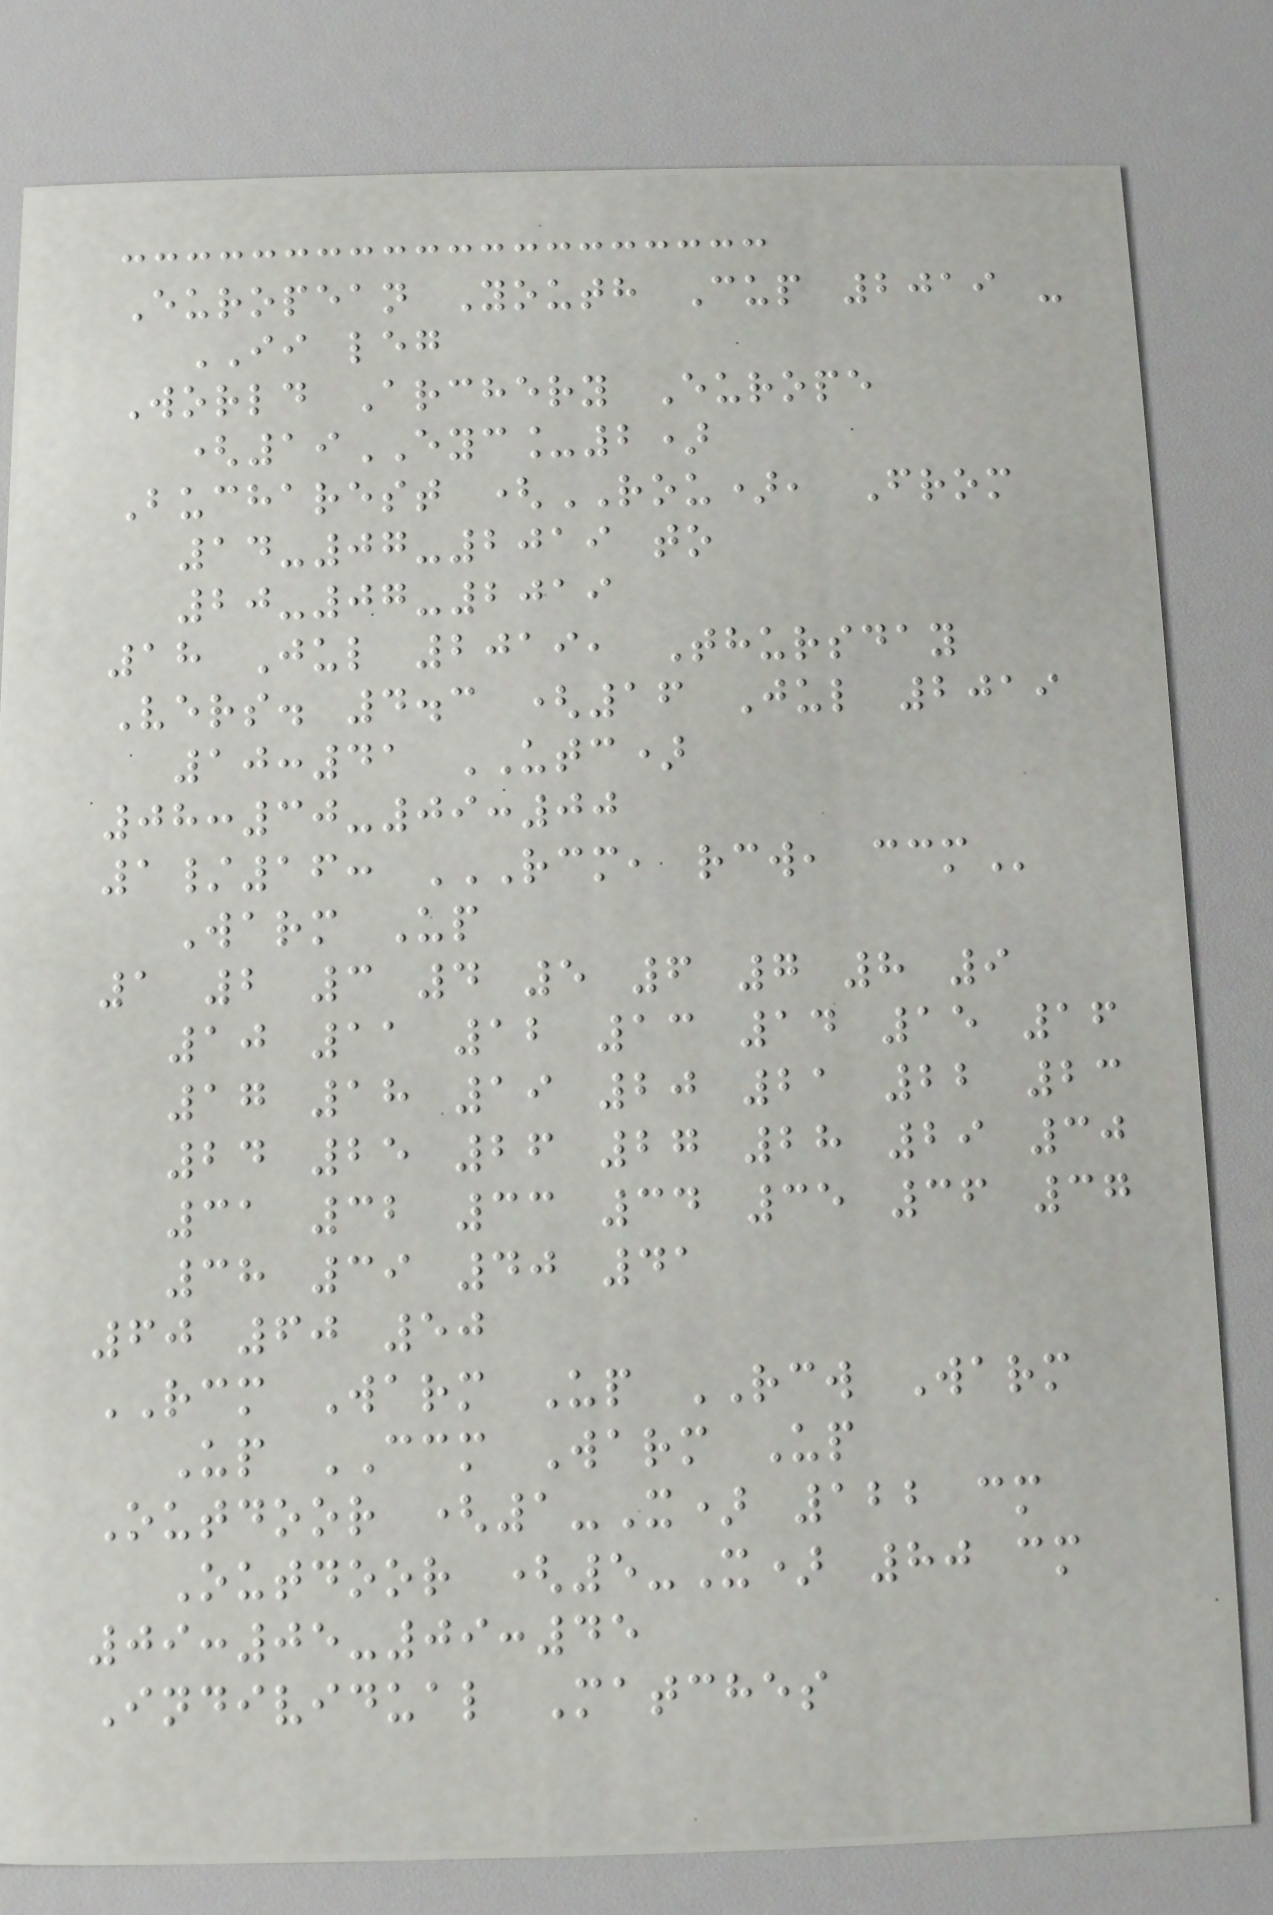European Youth Cup 2019 -
II leg
World Archery Europe
(19EYC_2)
Bucharest (ROU), From
14-07-2019 to
20-07-2019
18 Jul 2019, Thursday
Vers. 4.3 (16 Jul 2019
10:41 UTC)
08:30-09:00
1/16: RCM, RCW, CCM
Warm Up
1 2 3 4 5 6 7 8 9
10 11 12 13 14 15 16
17 18 19 20 21 22 23
24 25 26 27 28 29 30
31 32 33 34 35 36 37
38 39 40 41
60 60 50
RCM Warm Up RCW Warm
Up CCM Warm Up
Outdoor (1-X) 122 cm
Outdoor (5-X) 80 cm
09:05-09:45
Individual Matches
